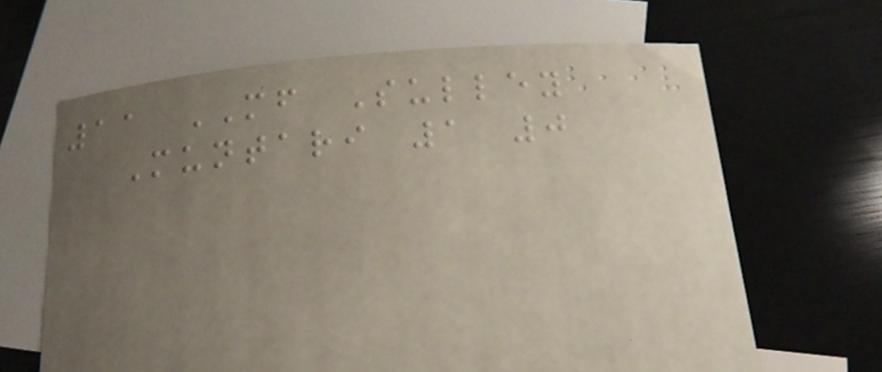11 MF Sulley
Muntari 1 0
